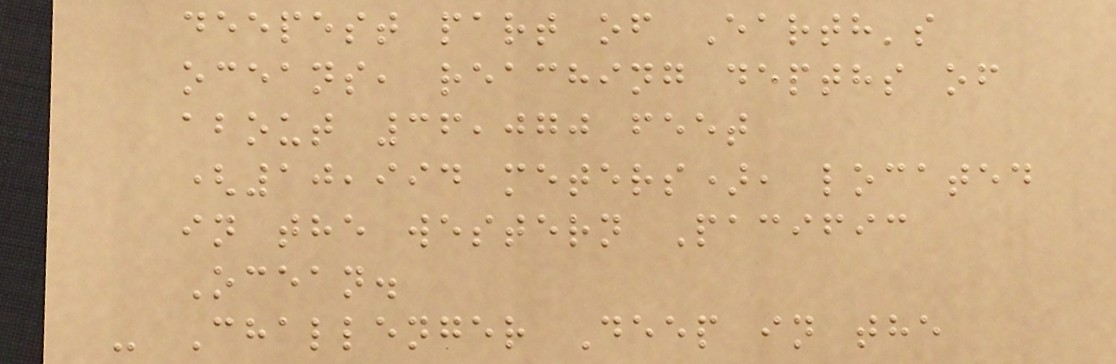deepest part of Earth's
oceans, reaching depths of
about 36,070 feet
(10,994 meters), located
in the western Pacific
Ocean.
- Challenger Deep in the
